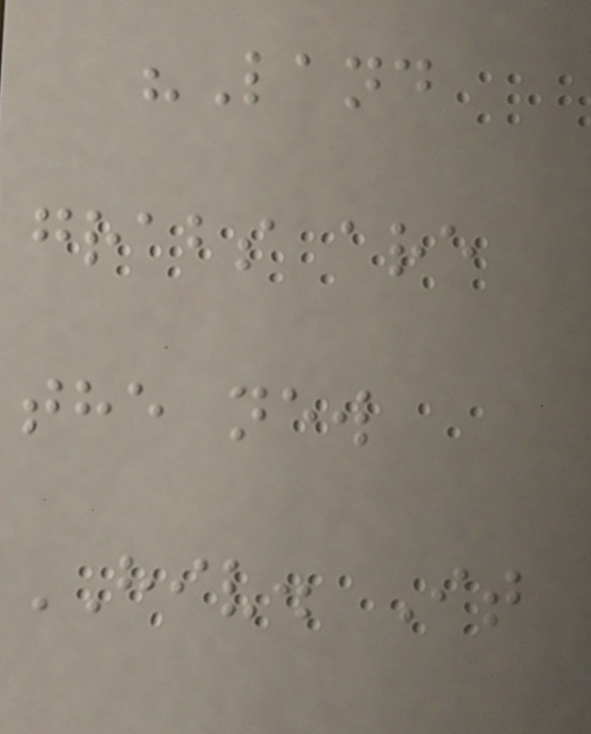"Land
grabs are
the new
HIV. It
